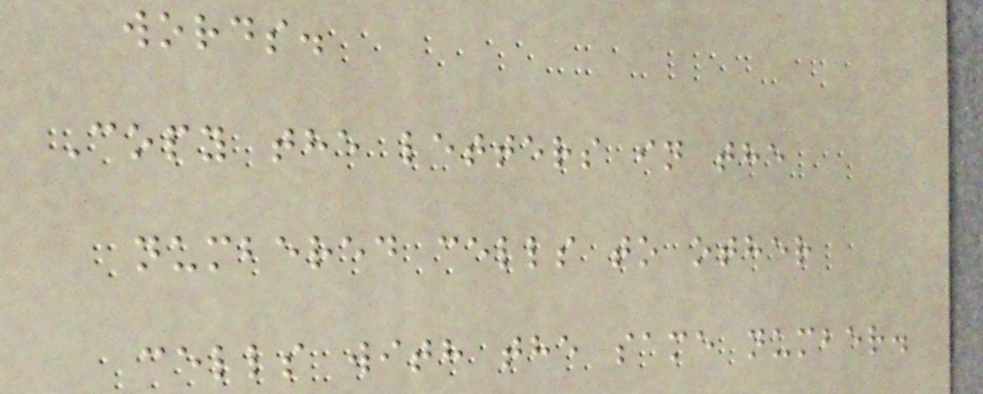words.
Copy the letters in the
numbered cells to other
cells with the same number.
